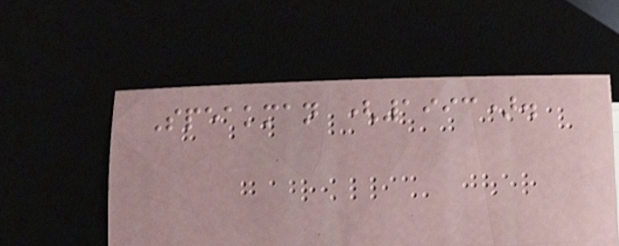Speakman (1993).
